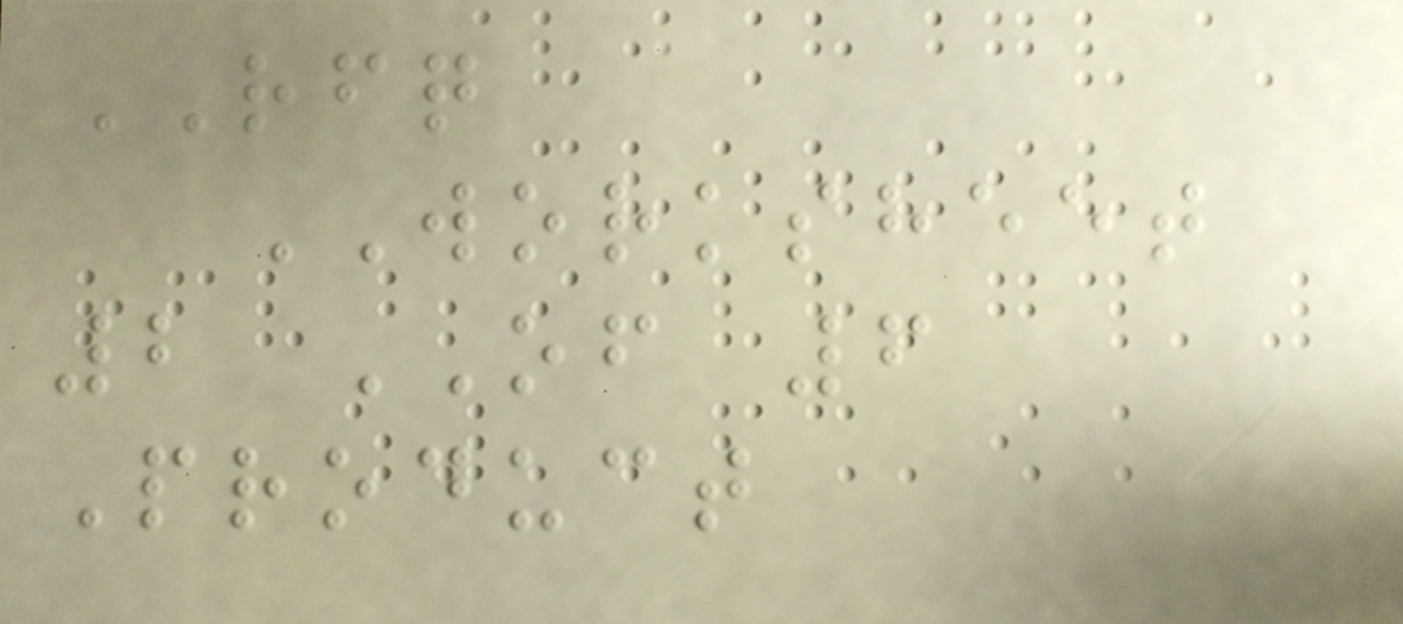RFQ
WORKSHEET
2 OF 6
Product
